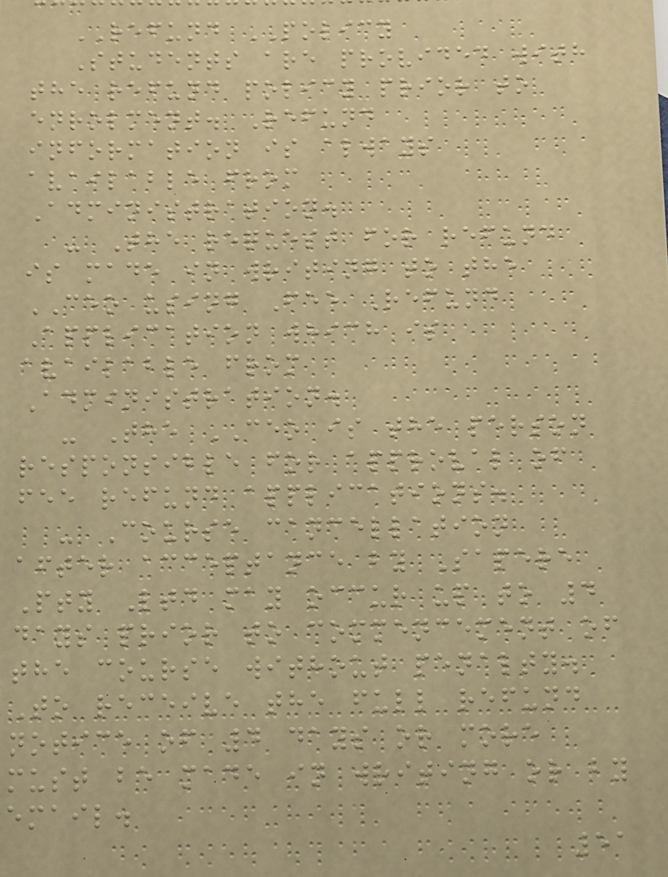REFUND POLICY
Students are provided with
the refund policy prior to
enrolment. Refund
information is always
available from
Administration.
- The request for refund
is made in writing to the
CEO using Fee Refund
Application which is
available from
Administration.
- The CEO is the person
responsible for approval of
fee refund applications.
- Course cancellation
after acceptance by Sapere
Pty Ltd may occur up to 4
days prior to commencement of
the course without penalty.
To receive the full refund
notice of 4 days or more
must be made in writing or by
email.
51
